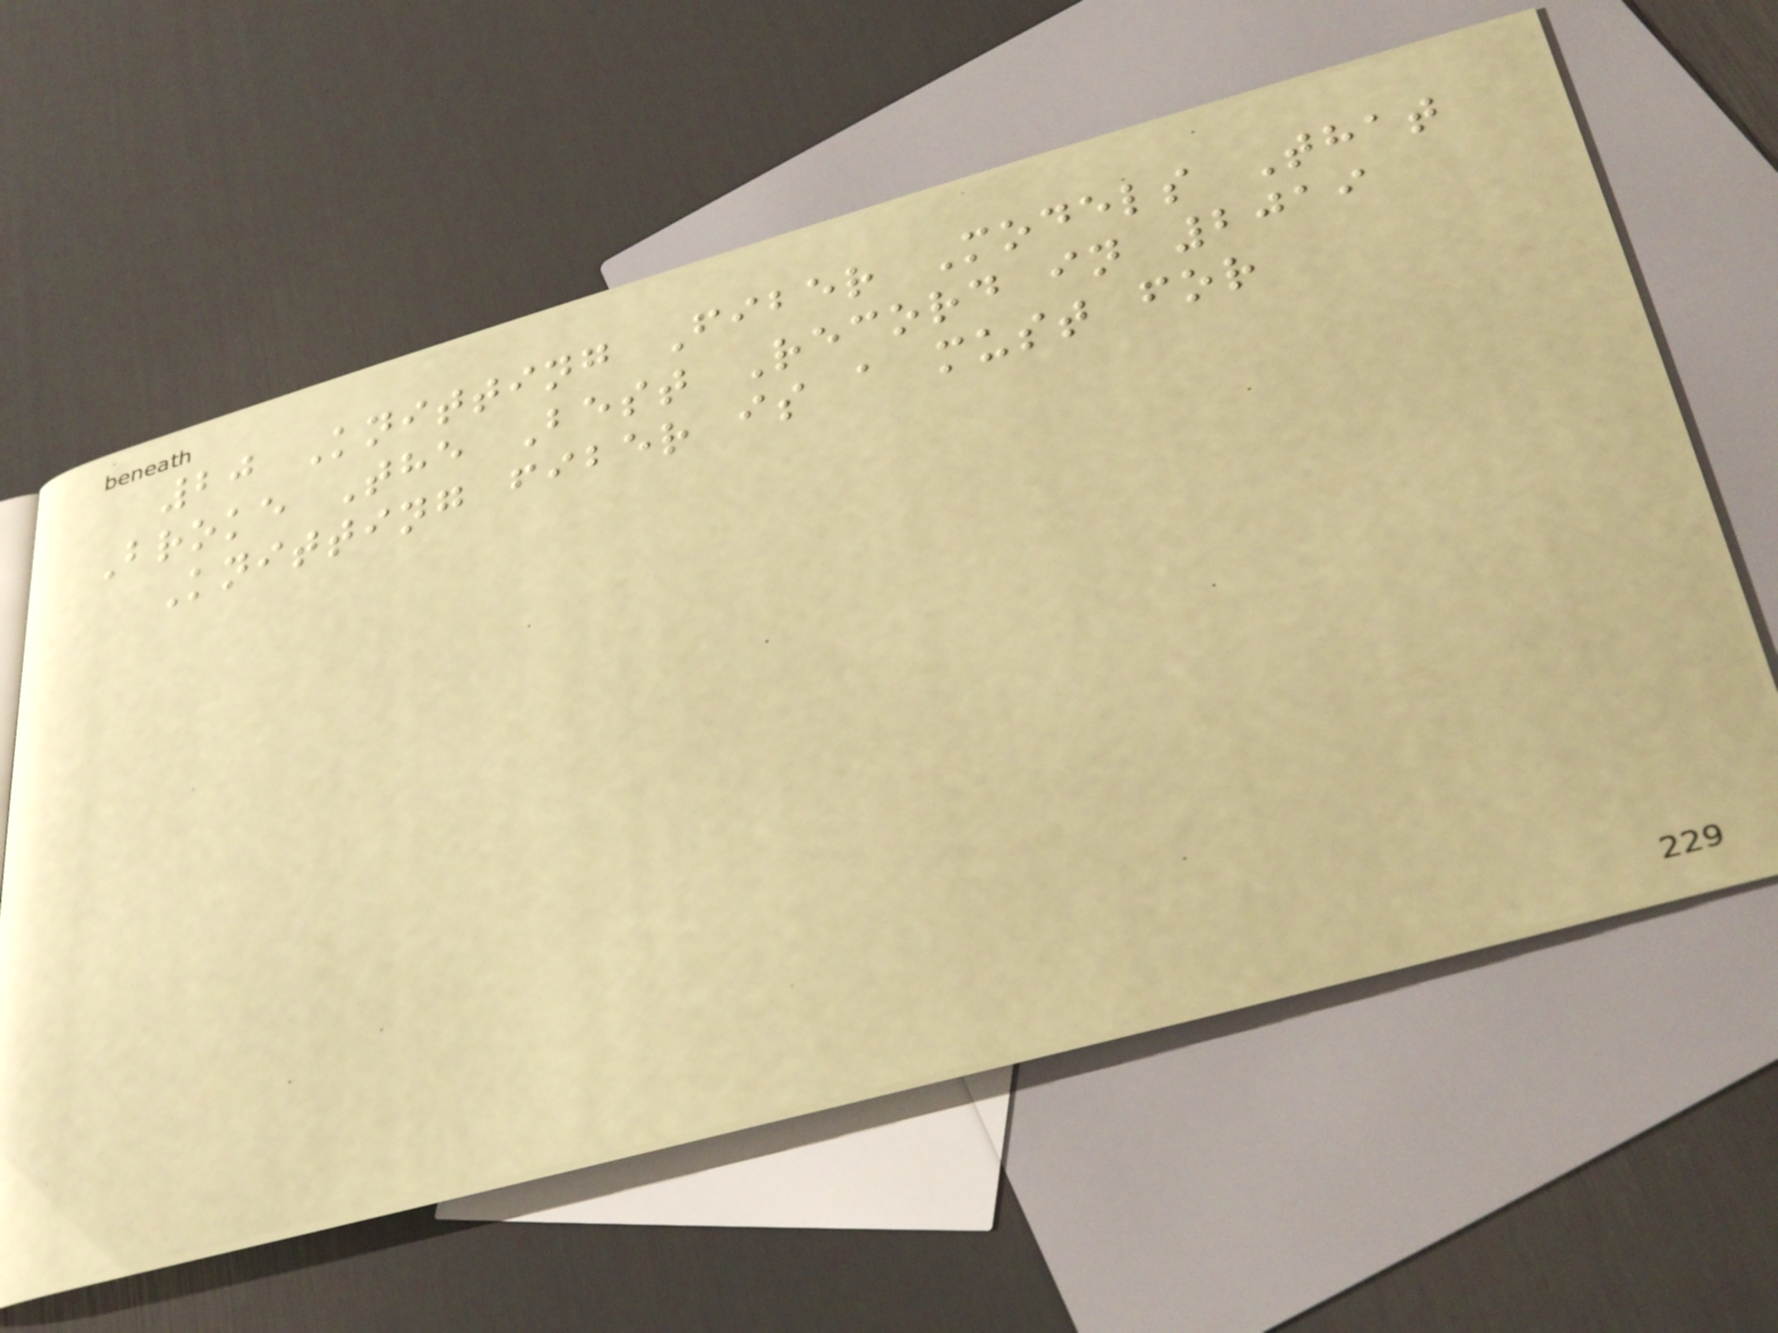20 Knitting Fiber Models That
Broke The Best Record in 2019
Knitting fiber is a must for
